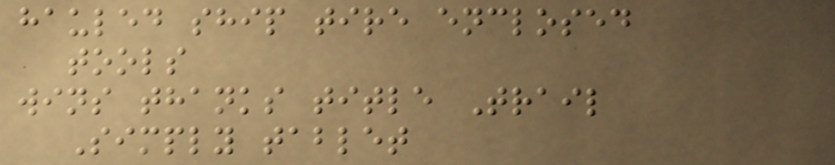hauled ship tire enclosed
tools
wins thanks title Trail
Simply tablet
